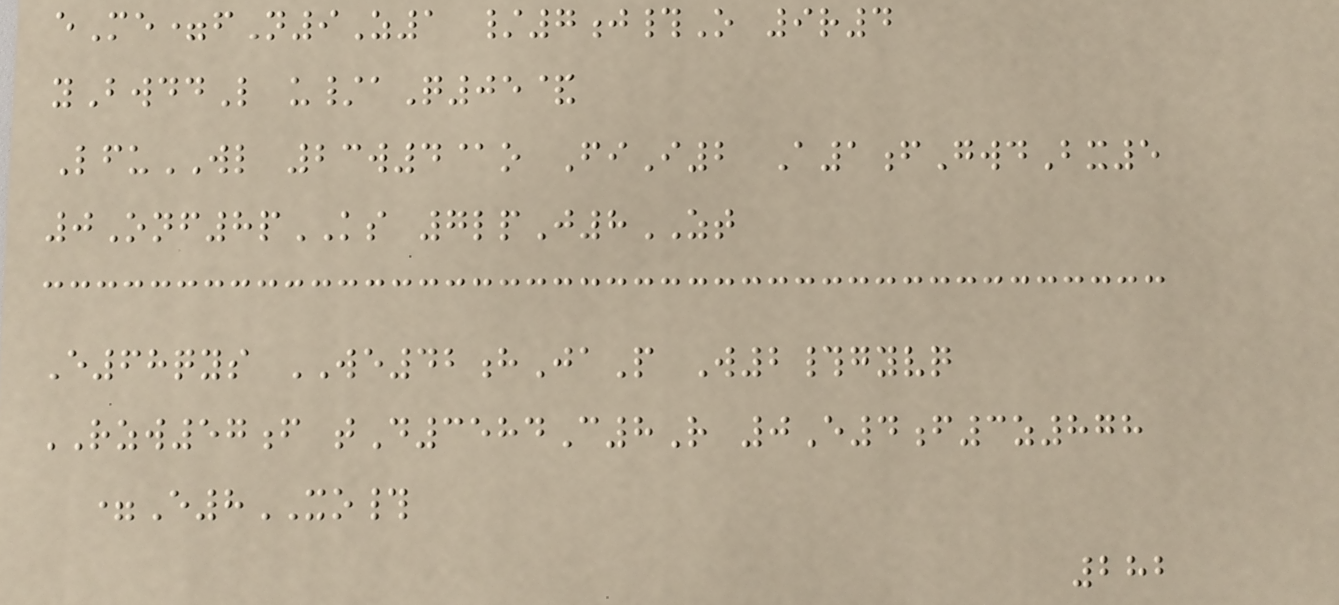eMe=fN9Z1 /7j#O 9r4
yBwddL u/aQ05&
LfuWL 23w4@o FiI2 A1fGwdBx5
0Onf8pKS 7lpJ8ZT
E68qys WE42hJaP W2#gyvq
RZW57f tD3584C8R 0E4f3z878
=E8XO#
282
